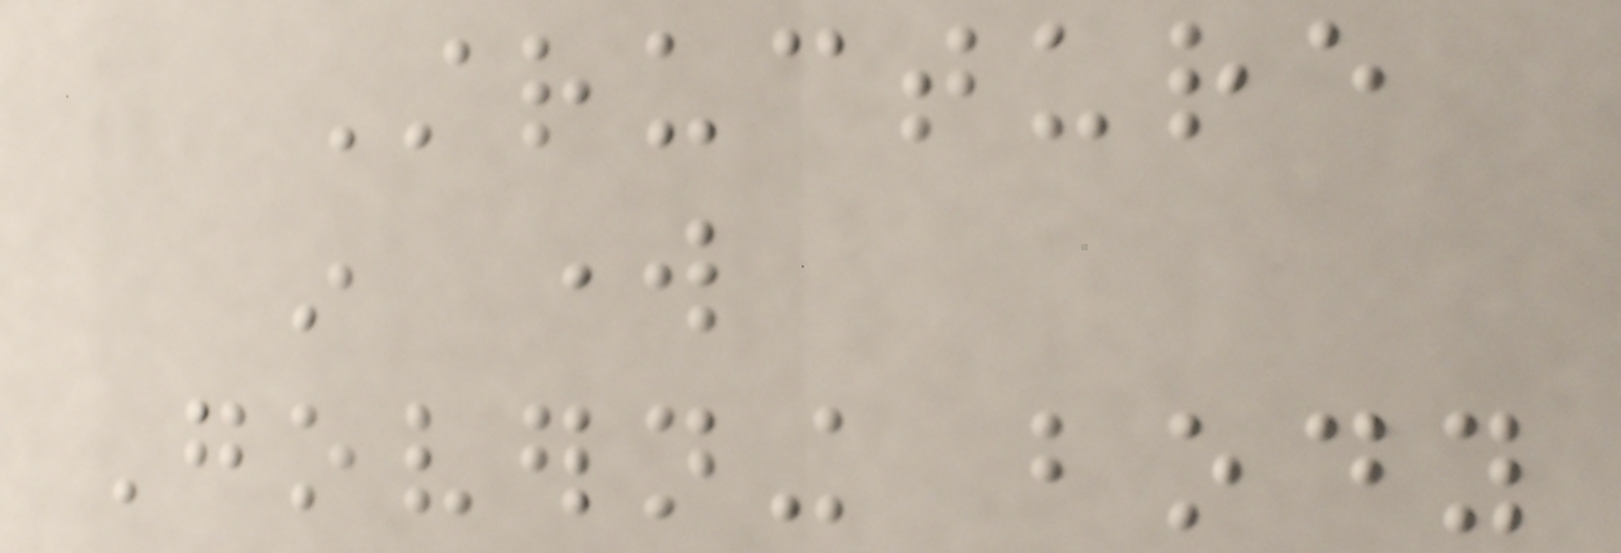Structure
in work
Governing body
